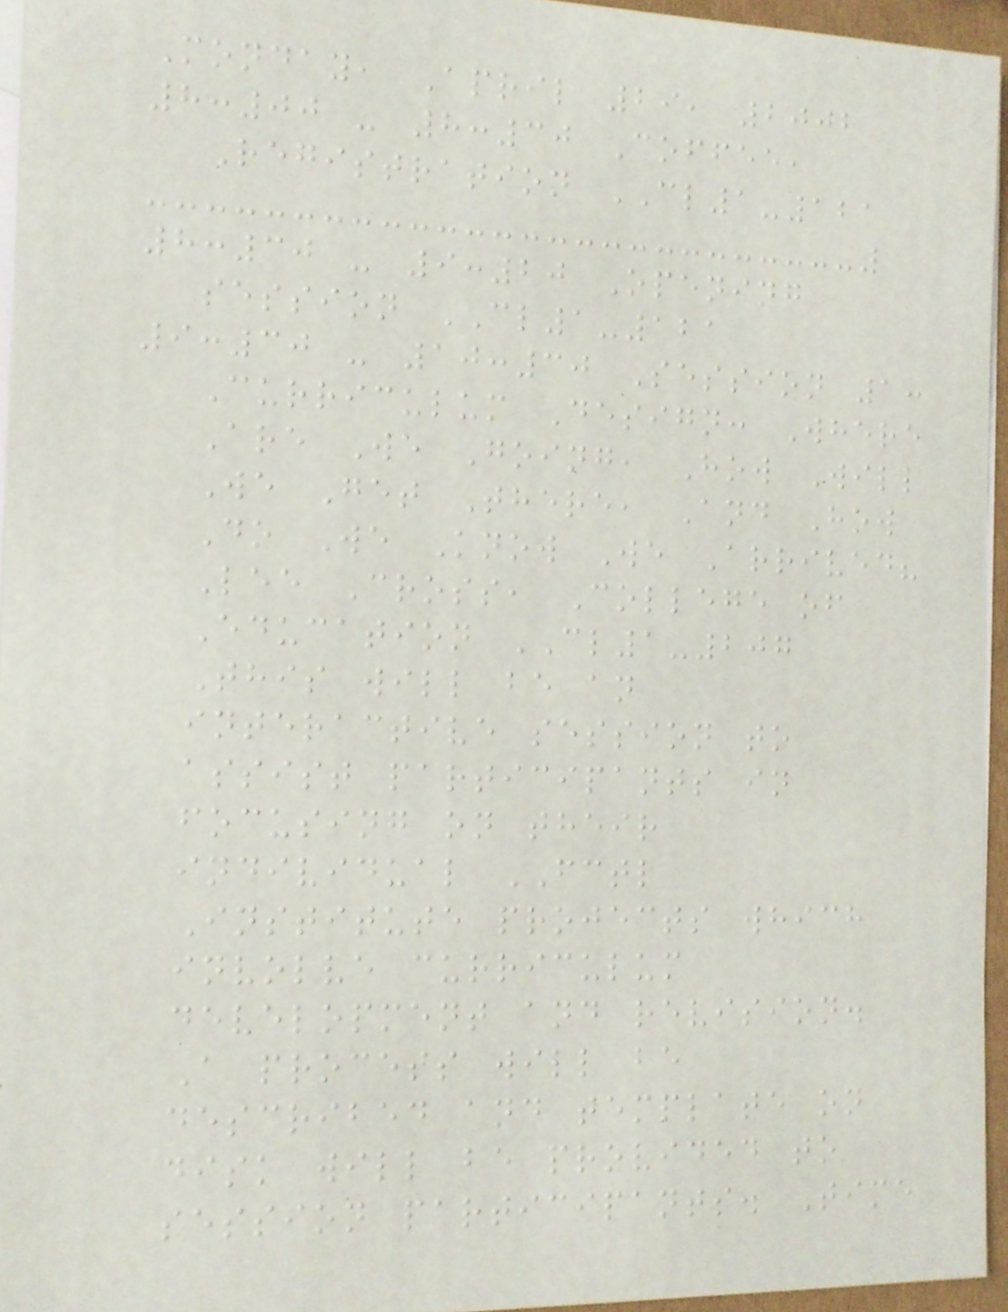Monday, April 29, 2002
8:00 - 8:30 Coffee,
Registration CL1-121
8:30 - 9:20 Opening
session CL1-121
9:30 - 10:30 Session 1:
Curriculum Design: Where
Are We Going, How Will
We Get There, And How
Do We Know We Arrived?
Lee Cross, College of
Education CL1-207
This will be an
interactive session to
assist participants in
focusing on their
individual FCTL
Institute projects which
involve curriculum
development and revision.
A process will be
described and template on
disk will be provided to
session participants. Time
